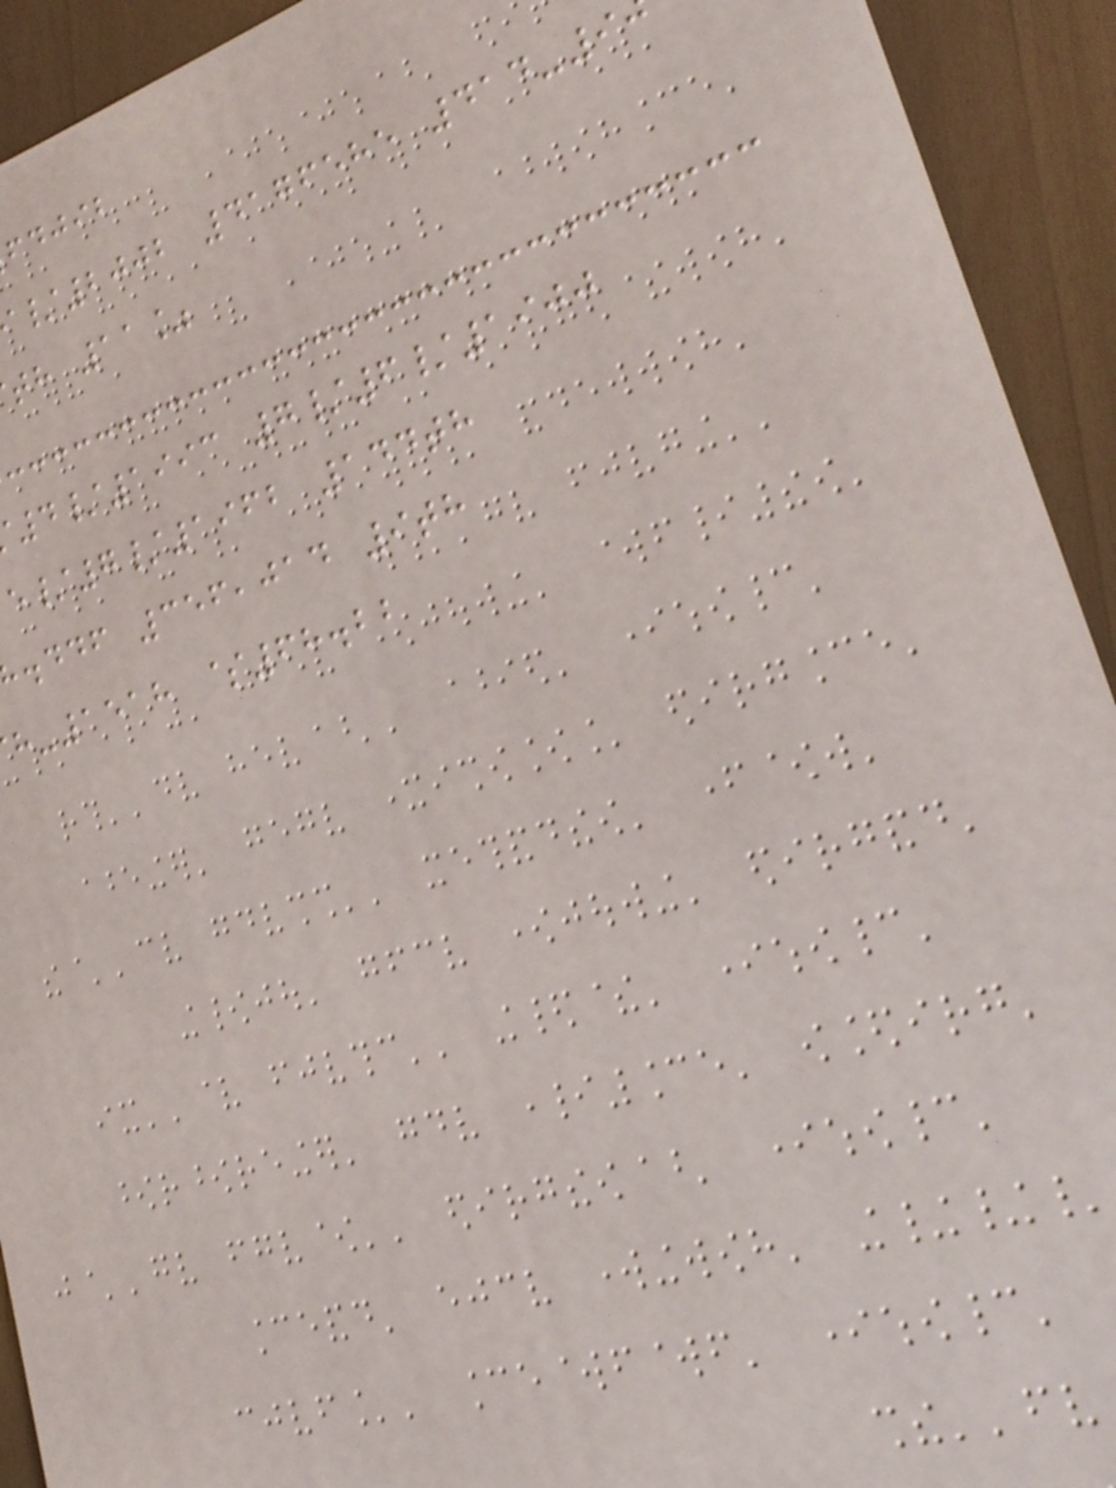fdjib
/2002 4176585 414-9
th 11%
4/1993 7/6/1900
/7/1962 144th
.ddf 356,014 9th
-1518 $68.22
